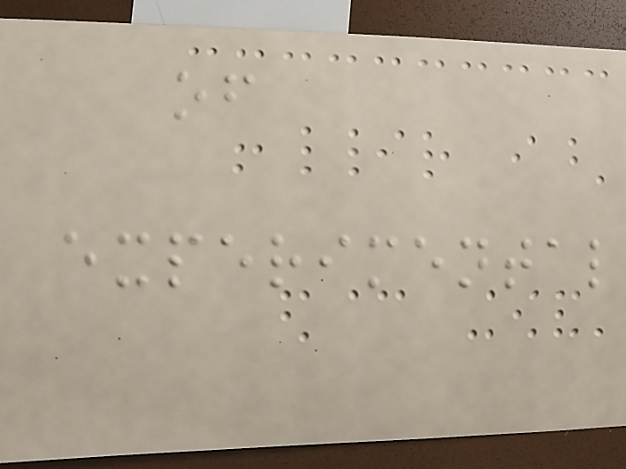of
experimental
